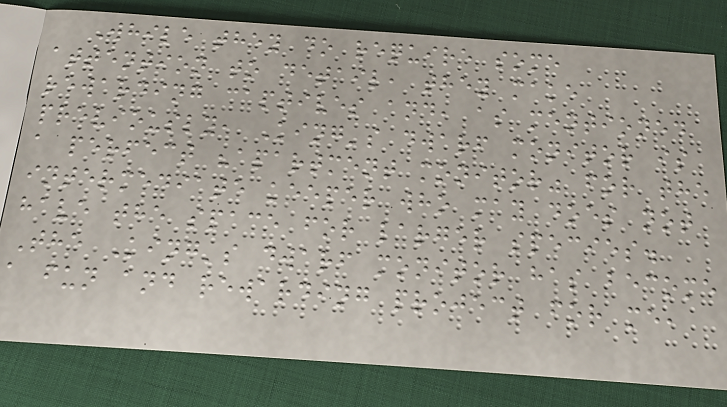While they do require some
attention to detail, they make
rewarding captives and, as mentioned
previously, King's dwarf monitor is
a perfect "apartment monitor" for the
intermediate keeper who may does not
have the space for larger species.
The King's dwarf monitor has become
a fun and rewarding project for me,
